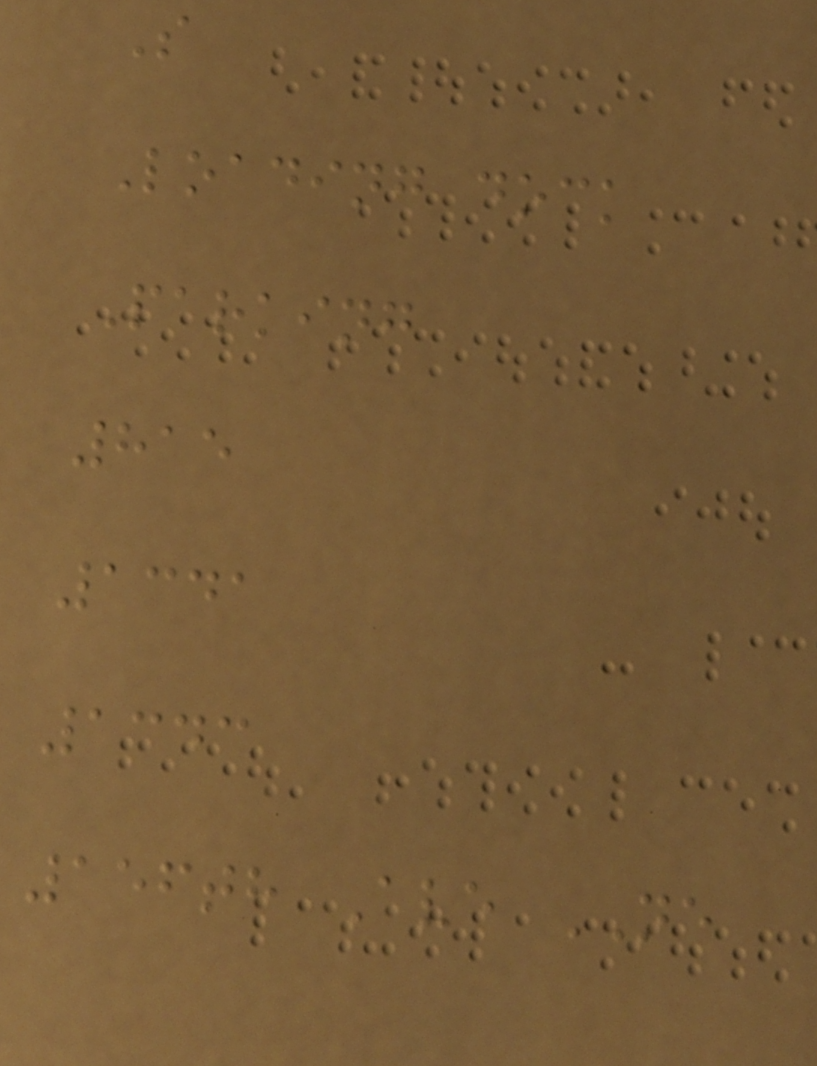S
Loading dock
Parking
815
1341
1343
156th Ave NE
